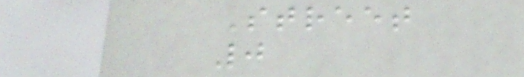Street
0
